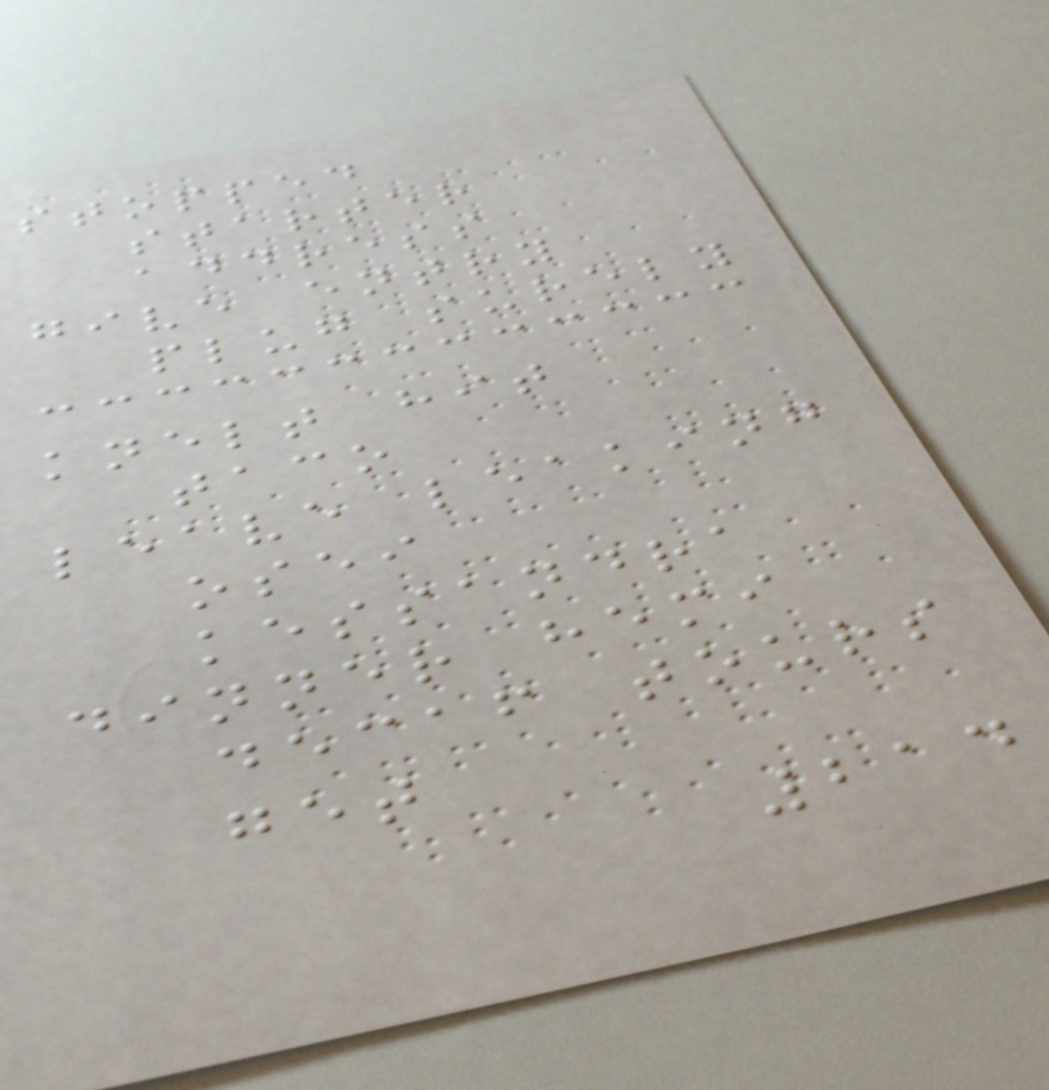stopped
starter
address
give entry
plug surely
knelt hit
taco
leave leaking
osei
kessandra
dinner hemi
decaf tours
get
214
